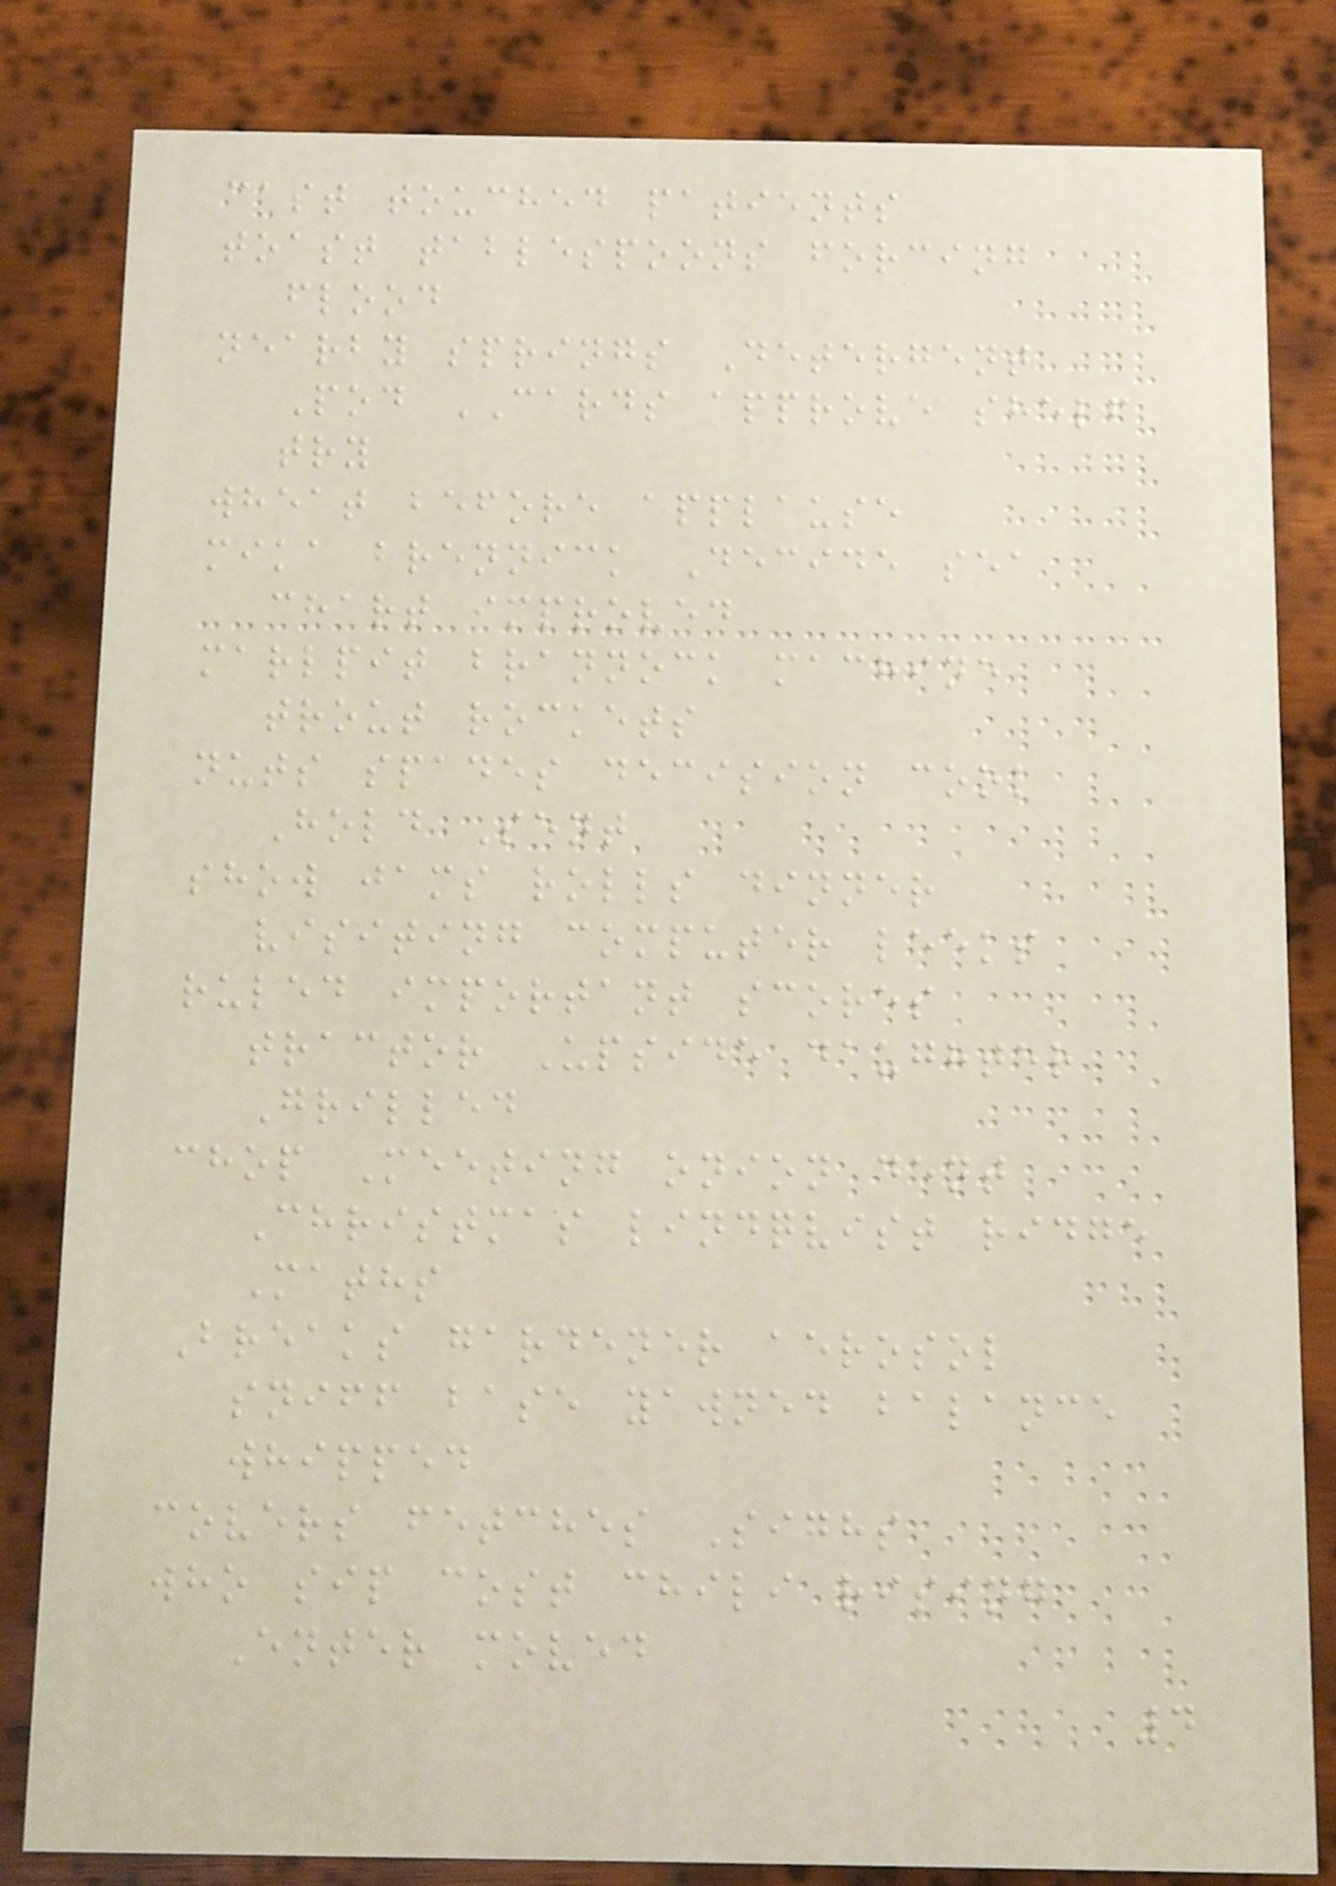cast touched patients
toast tablespoons forcing
flood
nearby springs Detergent
Pod CARDS approve shelf
try
wheat before applause
mika brennick Decide sea
chart improved
marlpit brannock machine
trout rockets
nuts spades decision cook
Hold Sent
show jams rolls dinner
visiting computer leeks
ruled important scores
tractor Upside daughter
Grilled
chop Meeting onion dent
Christmas lindqvist ridge
Maths
Breaks gardener aerosol
sniff base yawned balance
whipped
covers fetches Sighs
who sip cost chili rising
Enter moved
4
